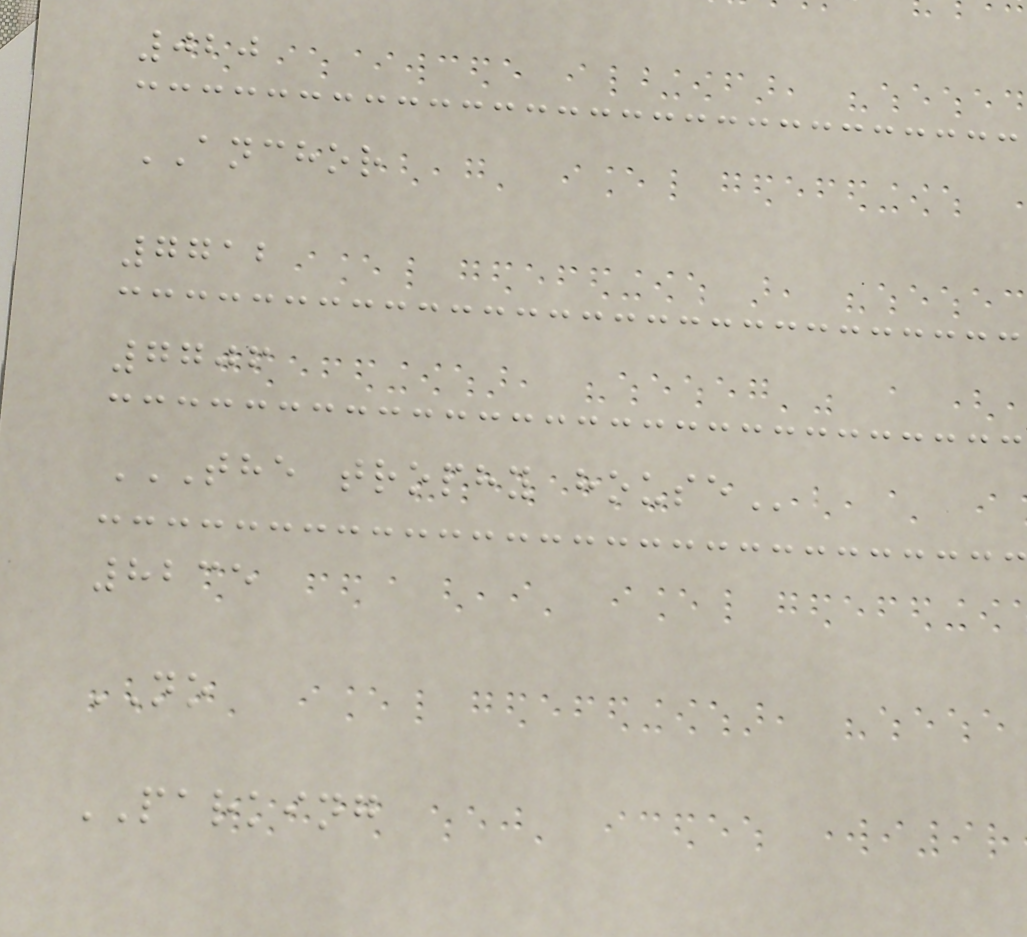020
ANCHOR
7712
7706
THE TROPHY HOUSE
8235
NO
PARKING
